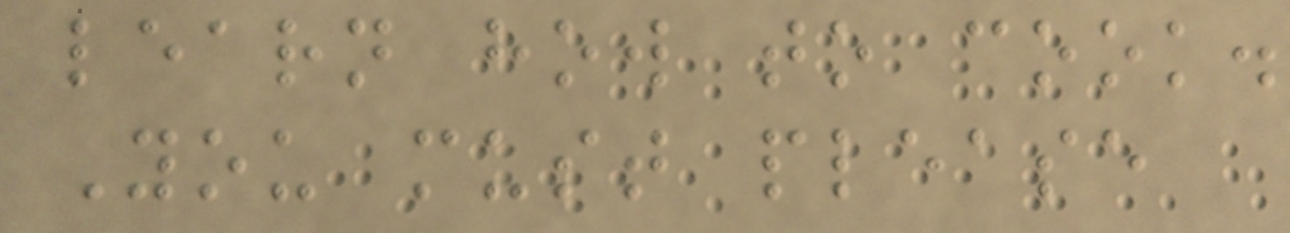learn how to cook.
You must please
